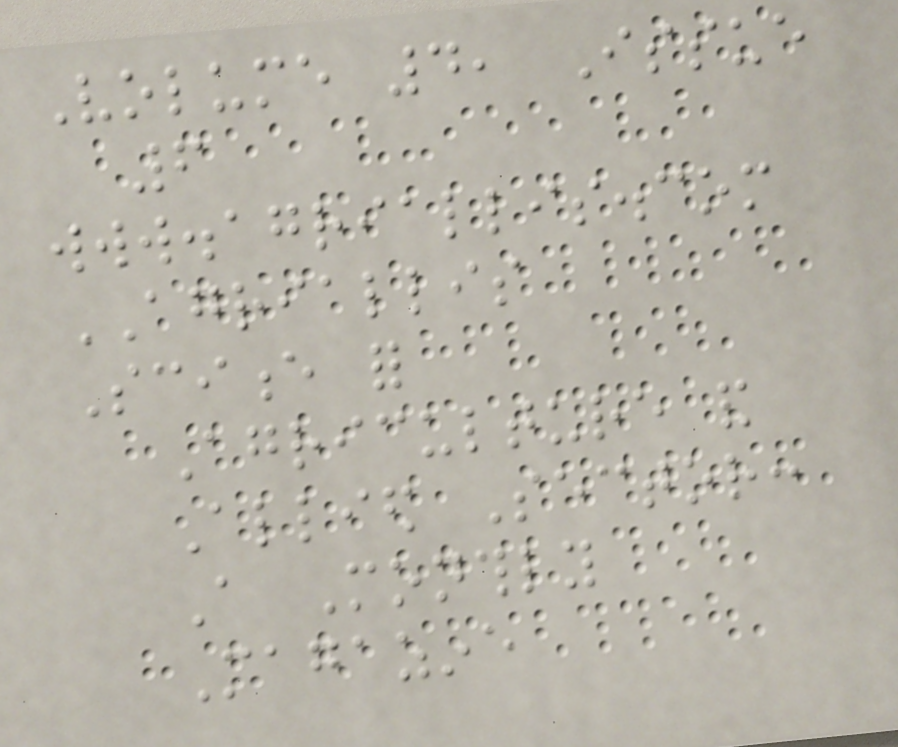Volume 4, Issue
6
www.agriallis.com
AGRIALLIS
Science for
Agriculture and
Allied Sector:
A Monthly
Magazine
